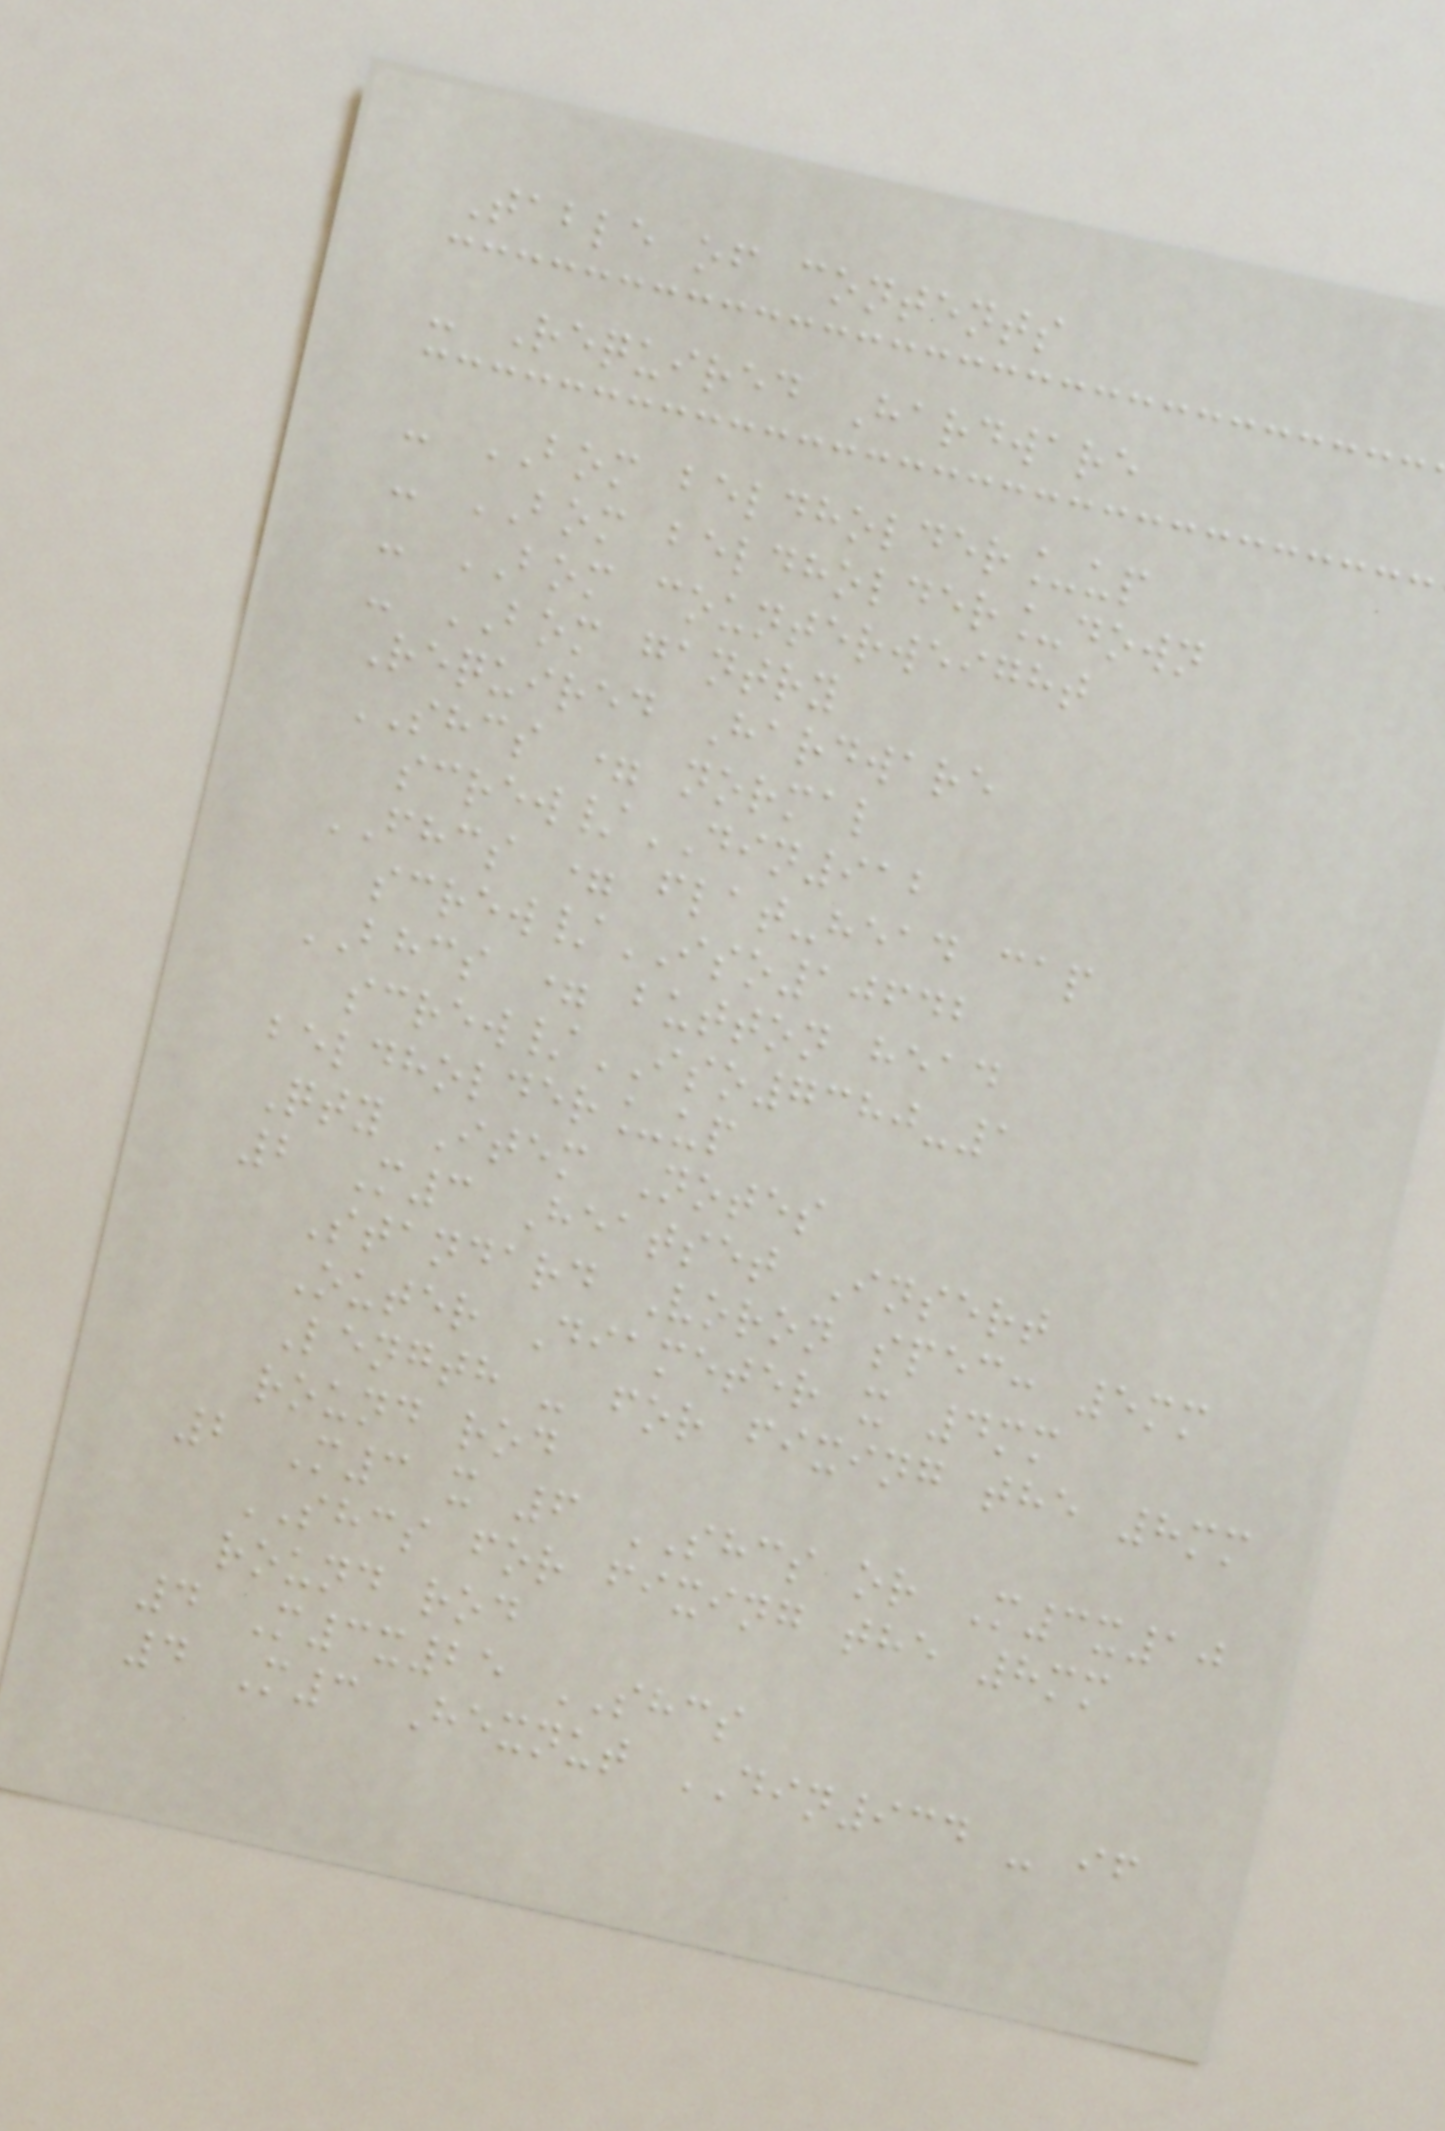Table of contents
- Required Hardware
- BOM beldholder_up
- BOM beldholder_down
- BOM counterweight
- BOM gantry
Required Hardware
SHCS = normal
screw/DIN912
FHCS = flat-head cap
screw/ISO10642
BHCS = button head
screw/ISO7380-1
beldholder_up
Qty Item Notes
2 M3 Heatset Insert
Standard Voron spec: 5mm
Outer Diameter x 4mm
Length - for fixing the 8mm
round rod
2 M3 x 6 SHCS or M3x10
SHCS for fixing the 8mm
round rod
4 M3x25 SHCS
4 M3 Hexnut DIN934 - if
